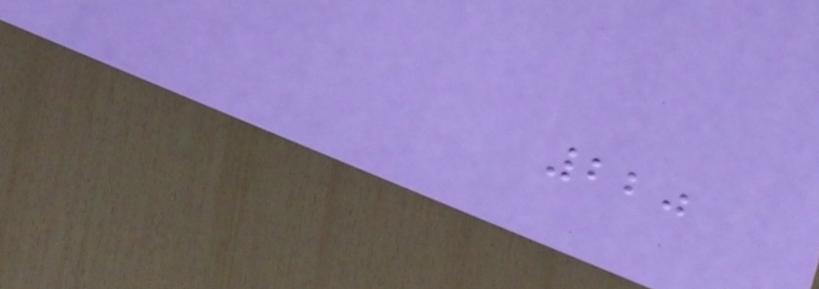220
